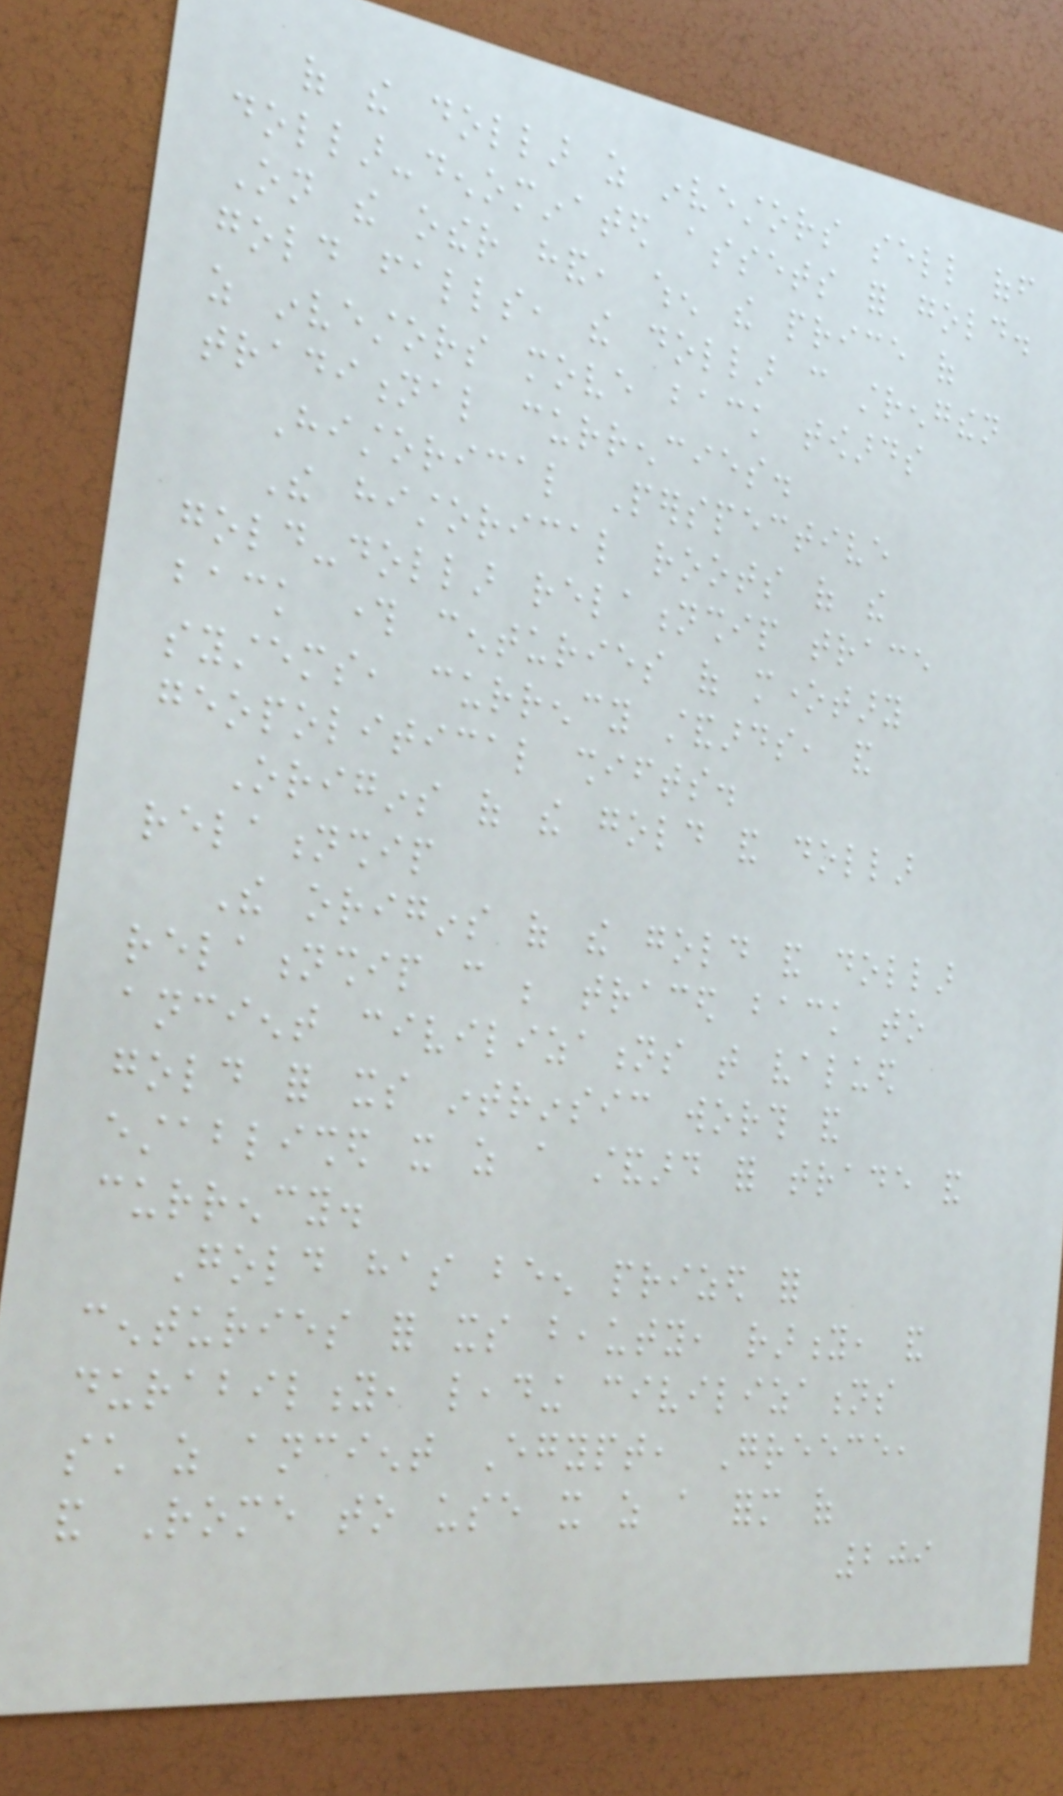of the dollar as investors sell off
dollar-denominated assets for gold.
On the other hand, when the price of
gold falls, the dollar can strengthen
as investors move back towards
traditional currencies.
Historical Perspective
The historical roots of the
gold-dollar relationship trace
back through centuries of monetary
systems, currency standards, and
geopolitical shifts.
Origins of the gold and dollar
relationship
The origins of the gold and dollar
relationship can be traced back to
ancient civilizations that valued
gold for its intrinsic worth and
established it as a standard for trade and
currency.
Gold has been prized for
centuries for its beauty, rarity, and
durability, leading civilizations
such as ancient Egypt, Greece,
and Rome to use it as a form of
209
